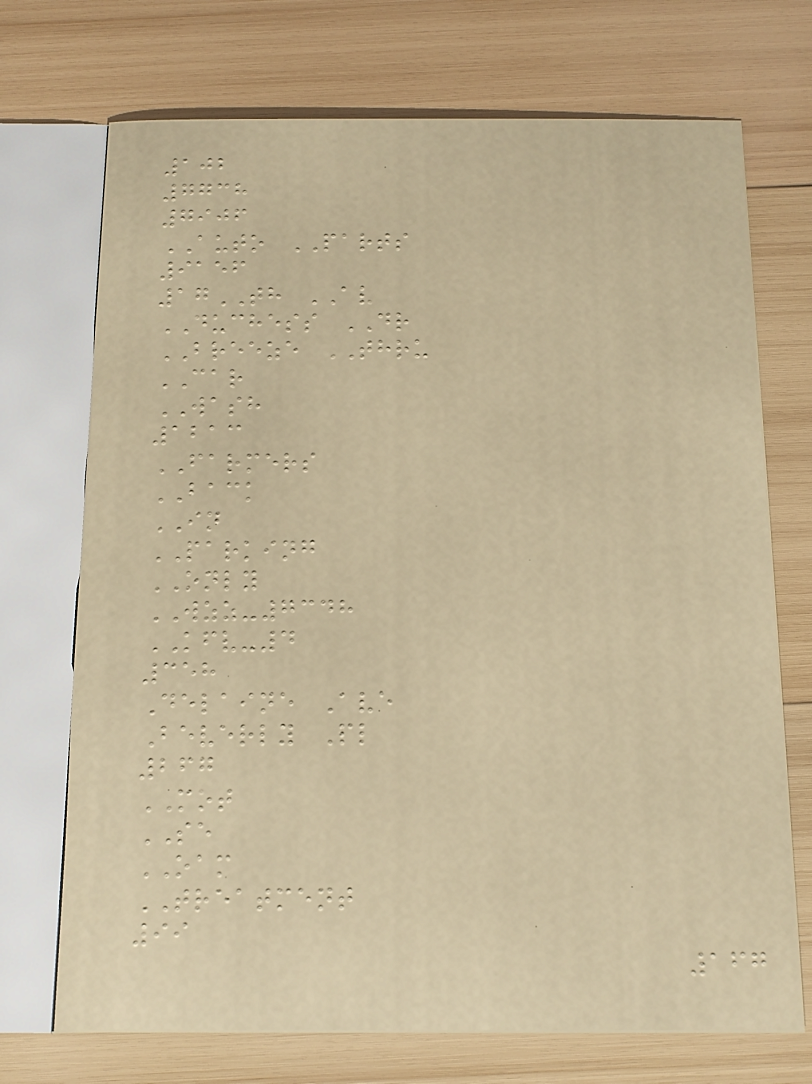102
7738
7906
AUTO PARTS
9156
17TH AV
DUCHESS DR
BREEZE THRU
CAR
WASH
1213
FARMERS
BACK
IN
PARKING
ONLY
WZZ-7348
KFV-4
358
Delaine Ave
Beverly Pl
267
MOT
SE
OAM
TREATMENT
99
167
